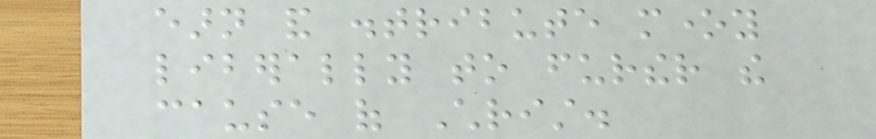earn and distribute money
liberally to further the
cause of Christ.
